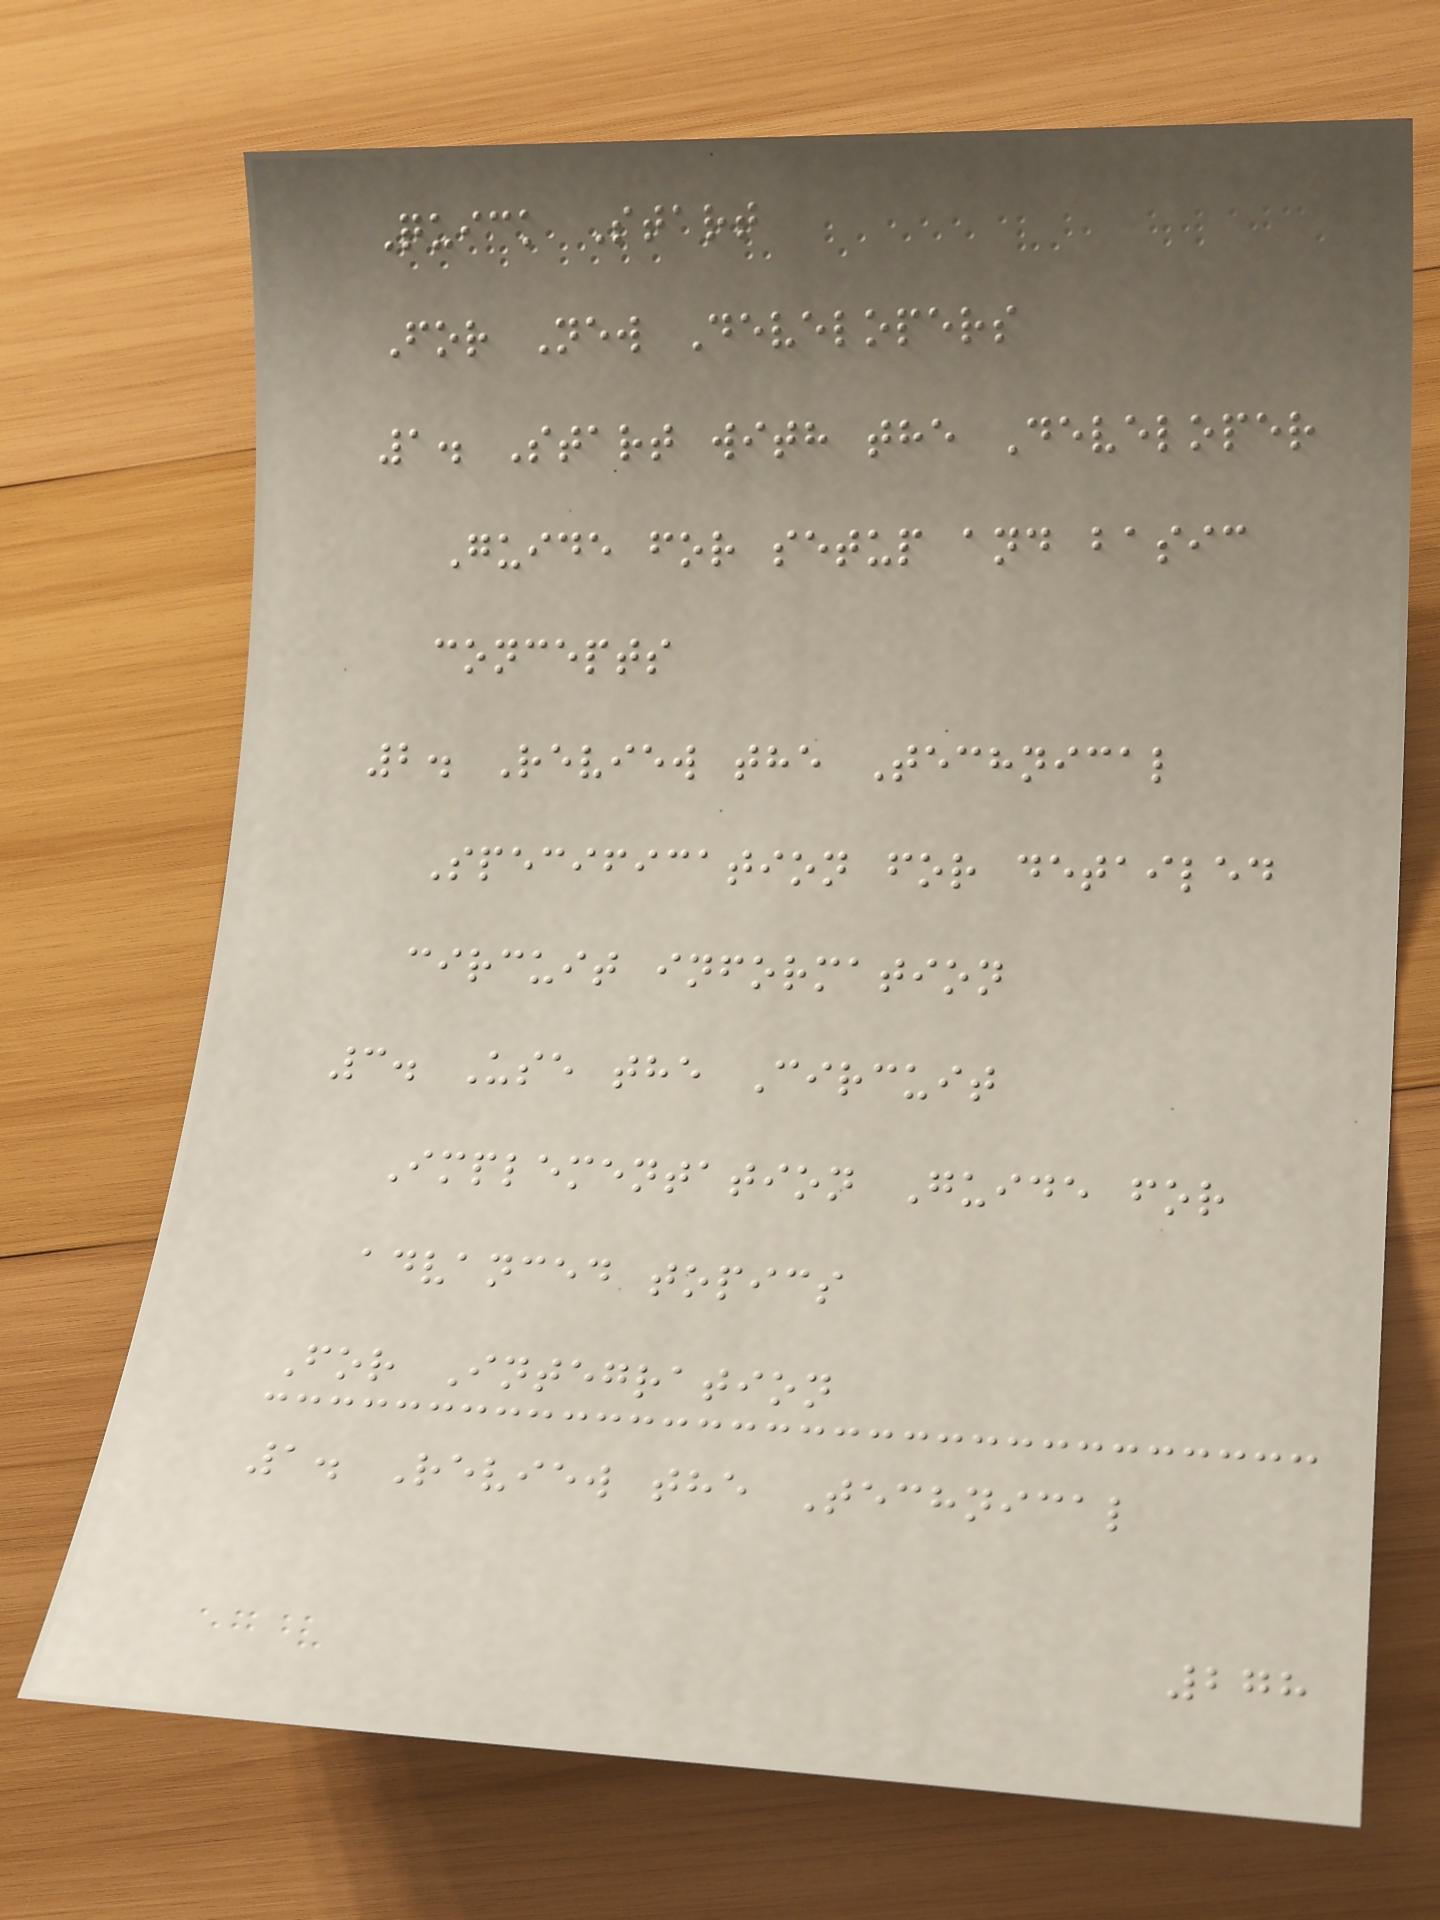Quick Start
For New Developers
1. Start with the Developer
Guide for setup and basic
concepts
2. Review the Technical
Specification for detailed
circuit information
3. Use the Circuit
Implementation Guide for
advanced topics
For Integration
1. Review the Technical
278
